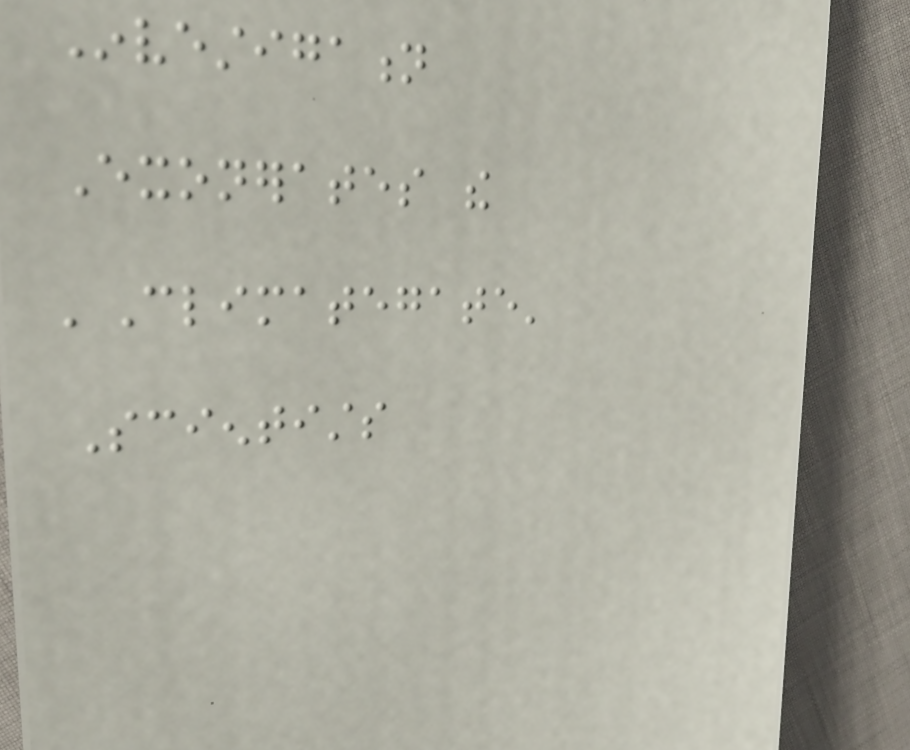Investigation
Exonerates the
'Climategate'
Scientists
